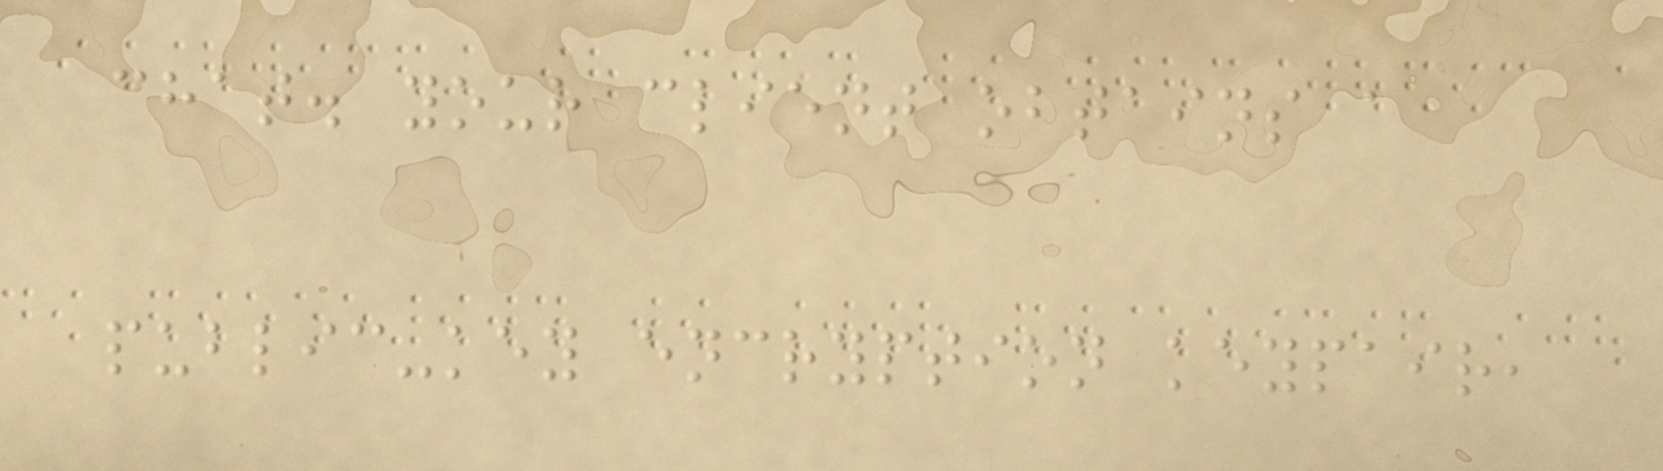chat. your client obtains a
public-key encryption keypair,
